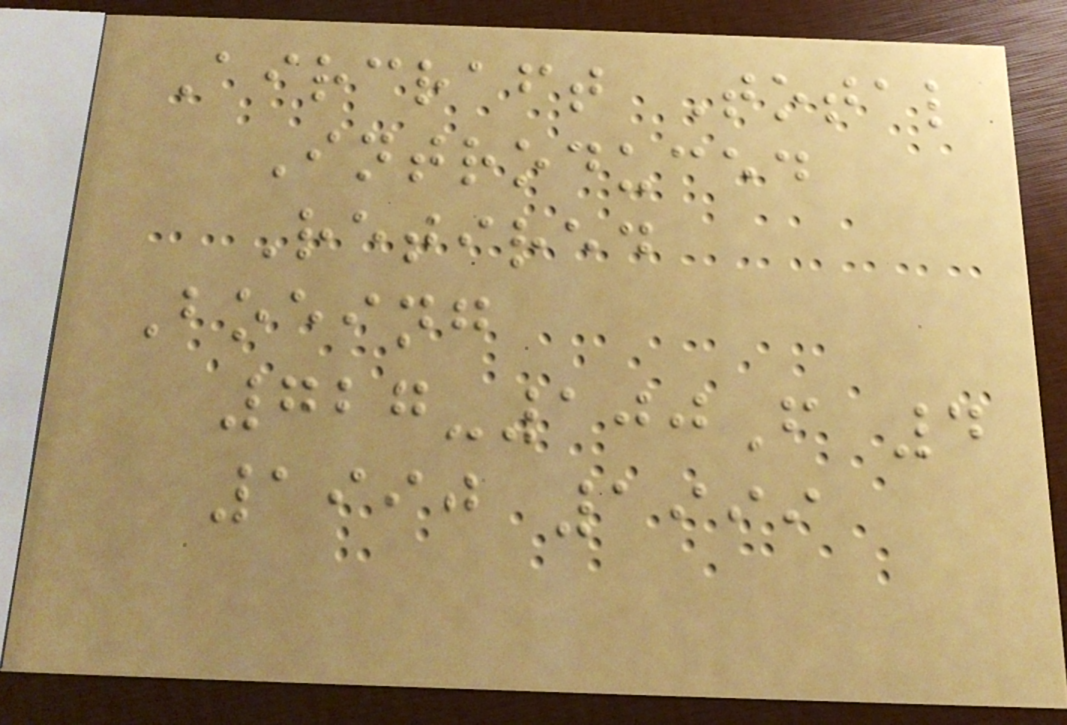Aircraft Total
Introduced
Retired
Boeing
727-100F 4
1990 1999
